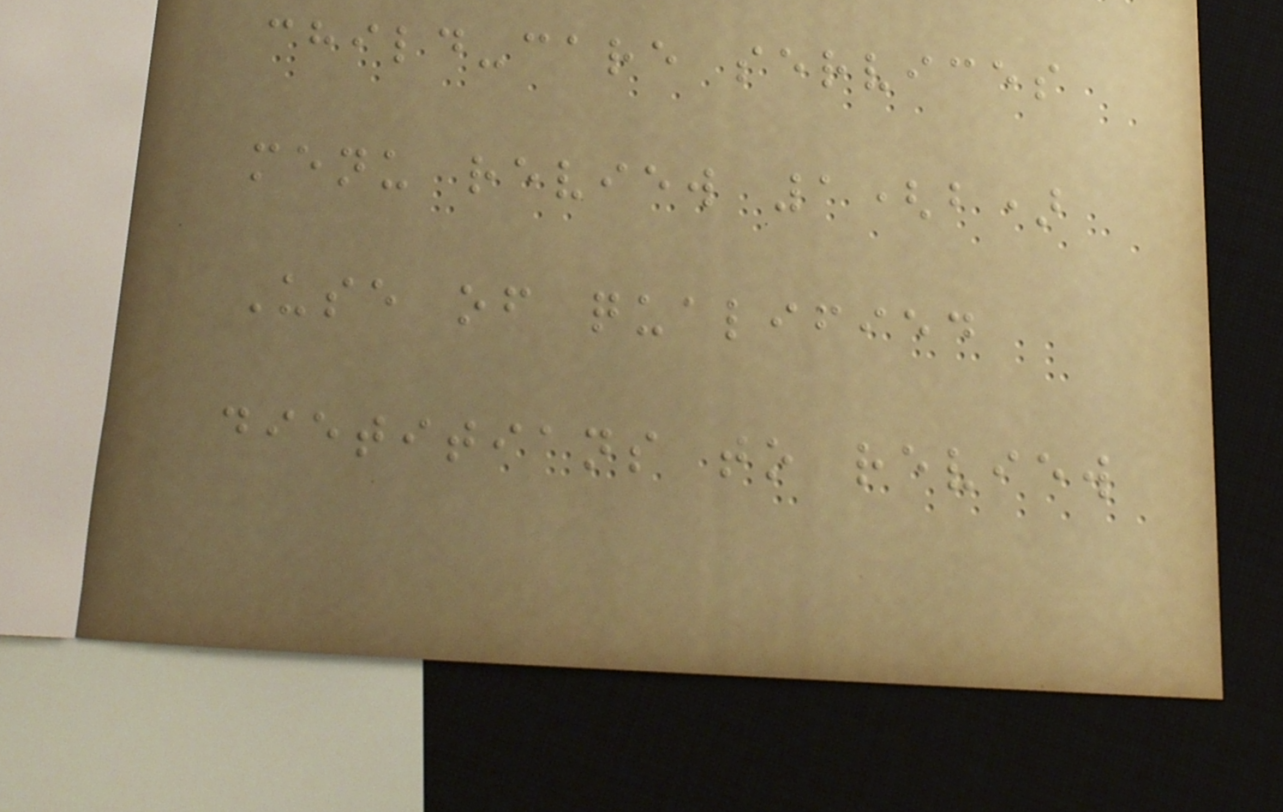child-care services
menu review 1(b)
Use of qualified
dietitians to review
